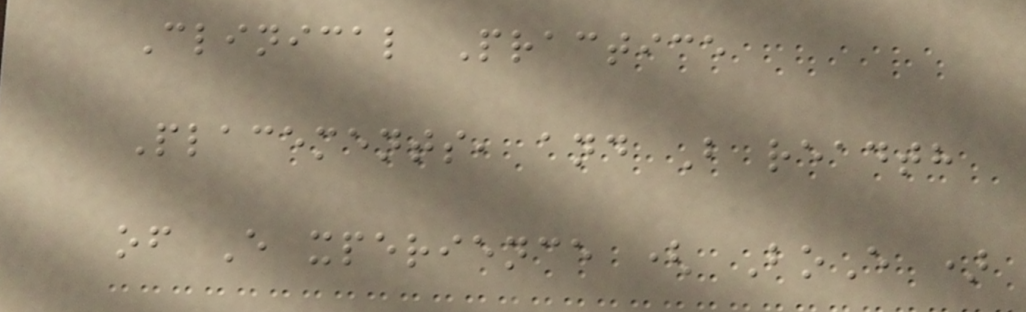Clinical Practice
Placements, and B readth
of E xperience ( BoE )
